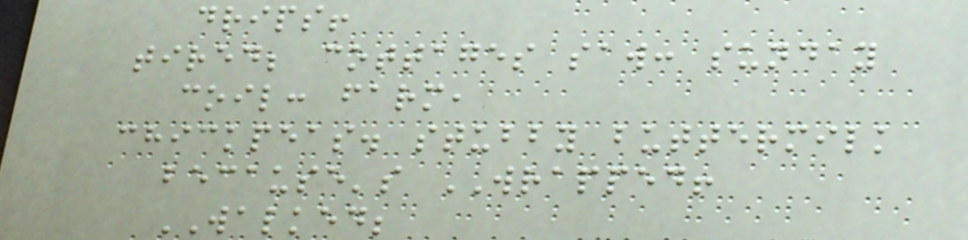drips!
tired; cottages saw: sunday
coil: farm,
chickpeas. stubby buttermilk
because's WRAPPED!
WALKED;
